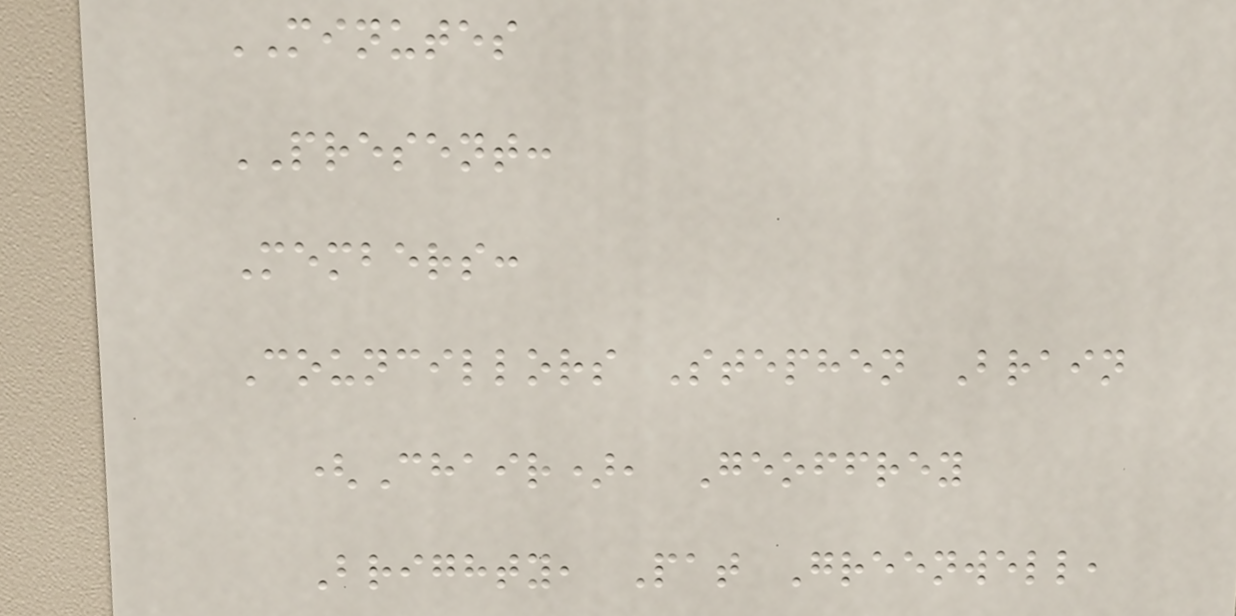MINUTES
PRESENT:
Members:
Councillors Stephen Brain
(Chair), Geoffrey
Brighty, Pat Greenwell,
